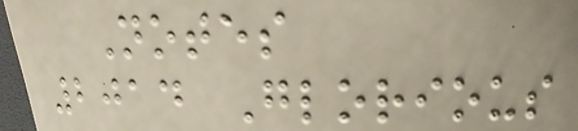Notes
2014 Glorious
